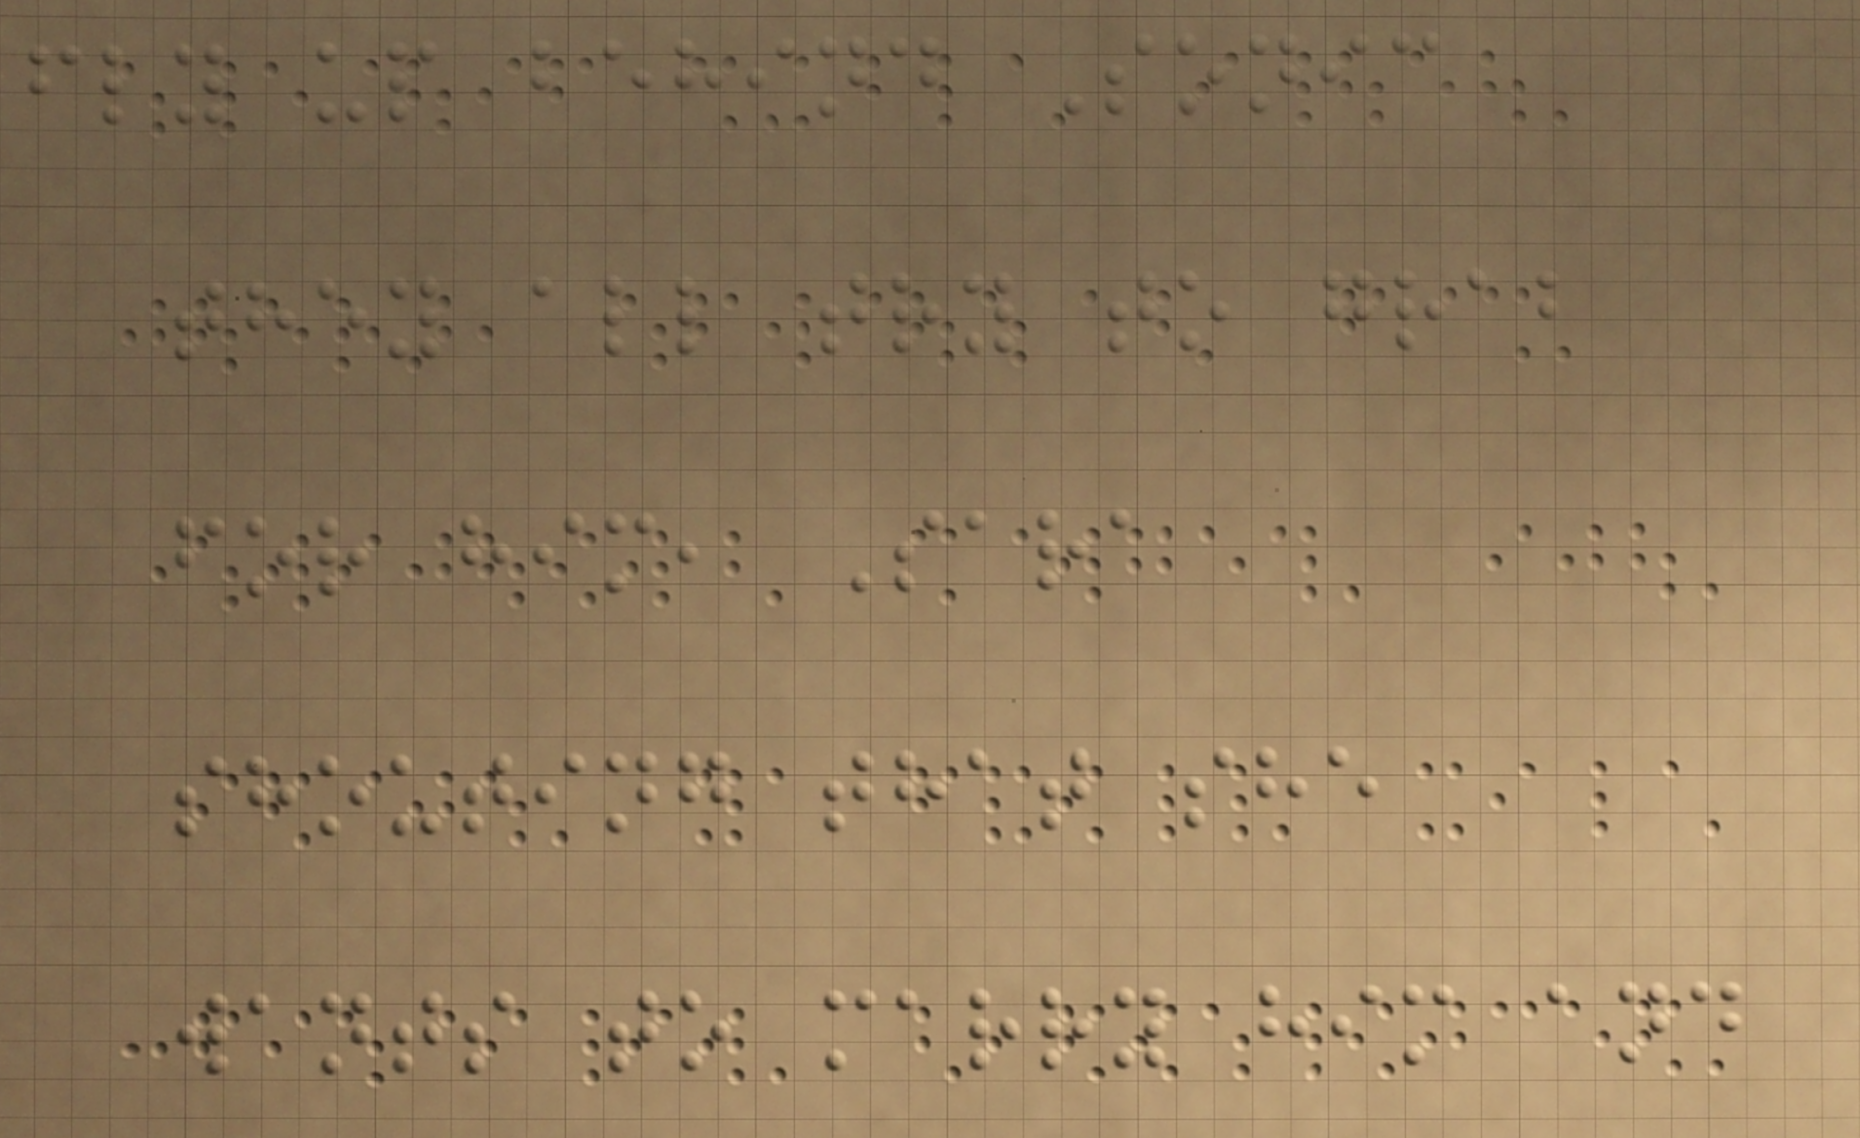fly up behind Sonic
they all try to grab
for him, Sara
shouting that she
wants to marry him and
